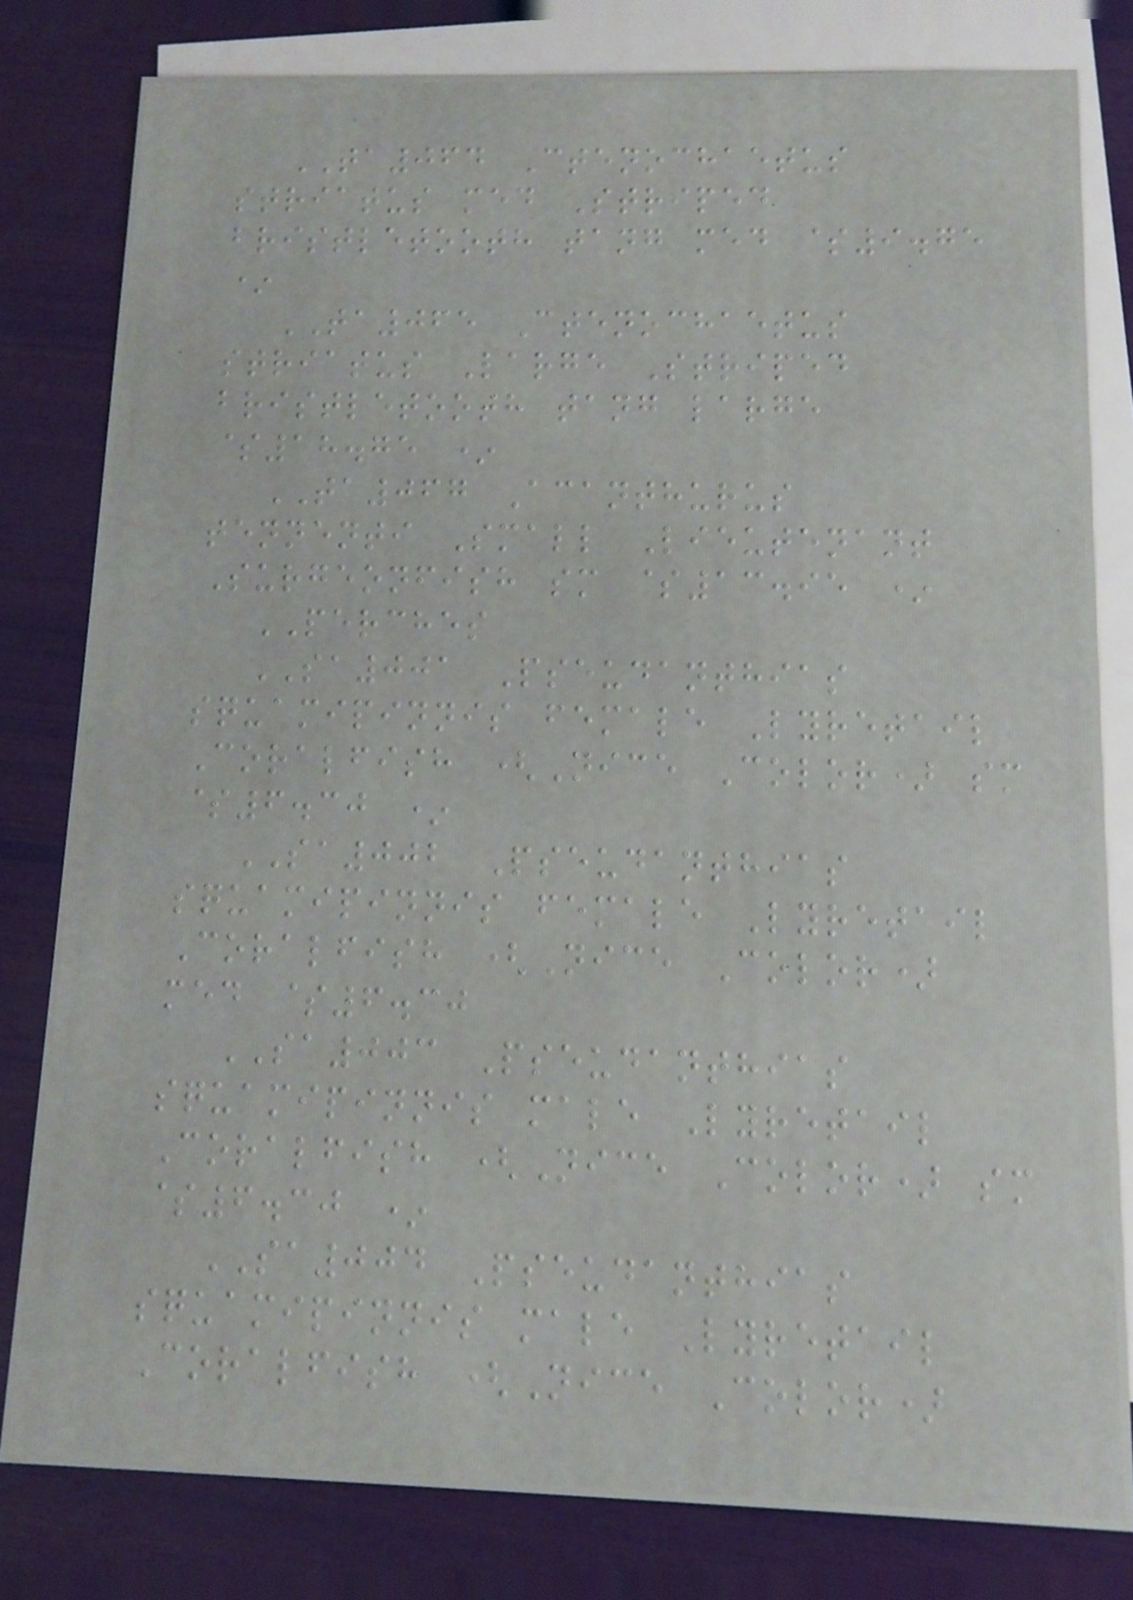TA064 Ctenochaetus
striatus med Striped
bristletooth tang med $9.75
*
TA065 Ctenochaetus
striatus Large Striped
bristletooth tang large
$18.75 *
TA067 Acanthurus
tennenti Small Lieutenant
Surgeonfish sm $13.95 *
PERCHES
SA001 Pseudanthias
squamipinnis female Lyretail
Coralfish (Nice Color) sm
$6.30 *
SA002 Pseudanthias
squamipinnis female Lyretail
Coralfish (Nice Color)
med $6.30
SA003 Pseudanthias
squamipinnis male Lyretail
Coralfish (Nice Color) sm
$6.30 *
SA004 Pseudanthias
squamipinnis male Lyretail
Coralfish (Nice Color)
